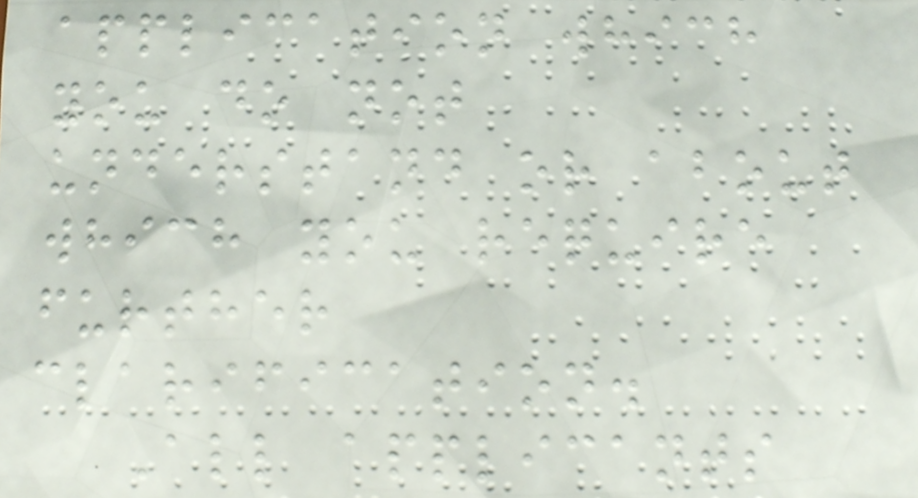application which
you do not
understand or about
which you require
further
clarification.
All applicants
